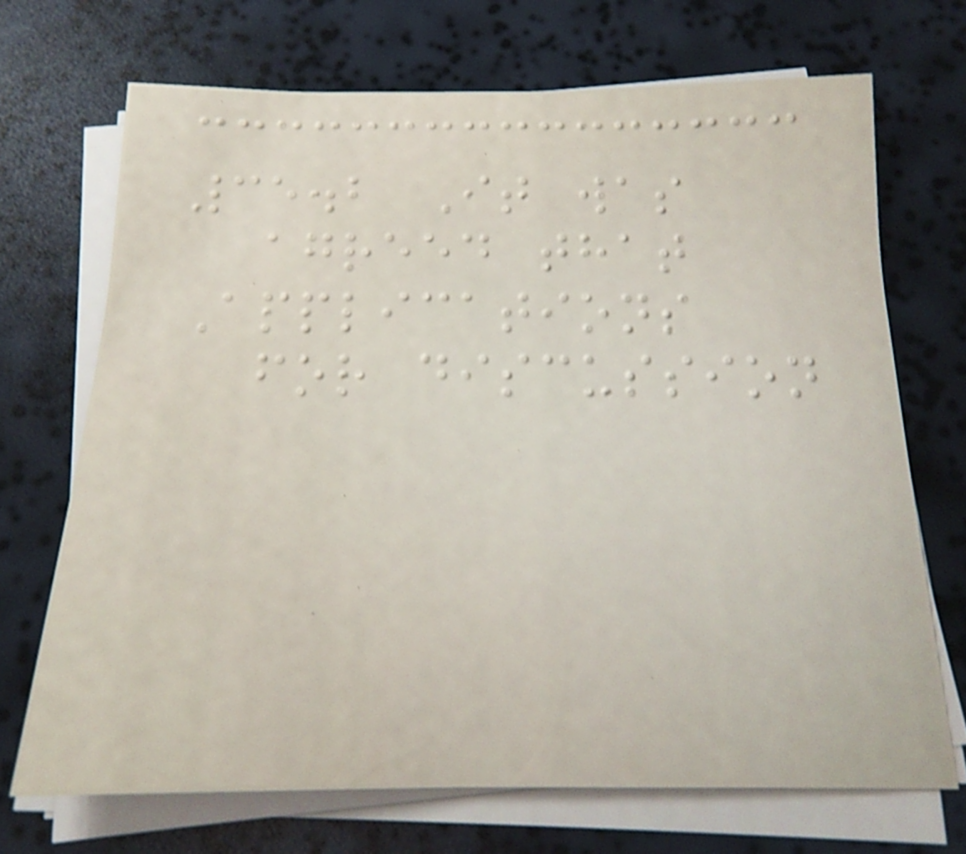35.2 It was
agreed that
Applications
for discussion
